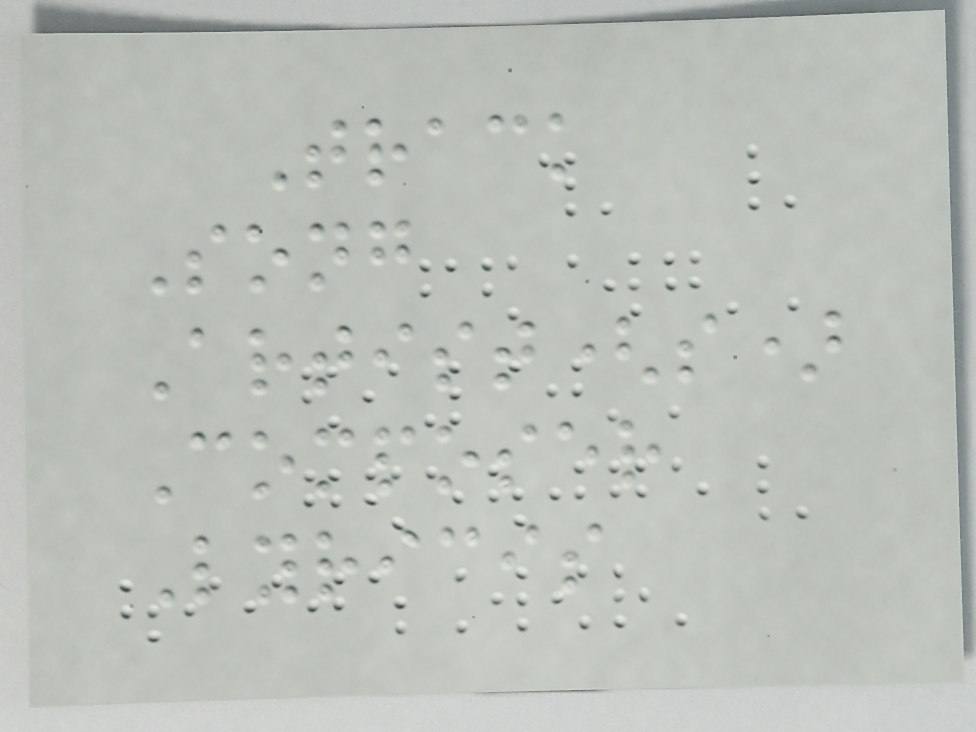Track
Song
Artist(s)
Composer
Lyricis
